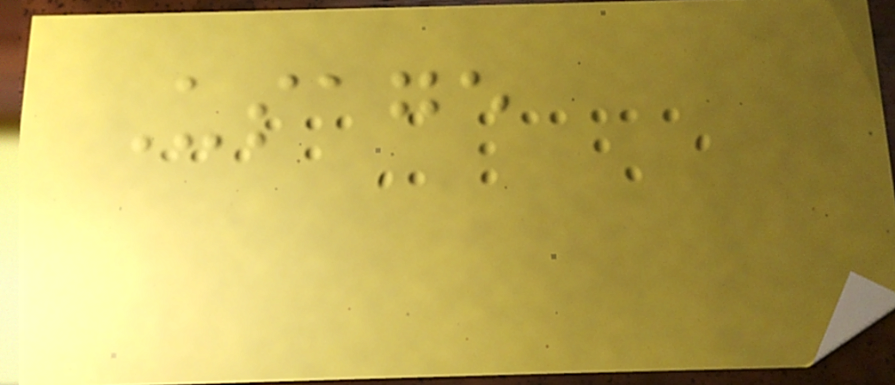Usage
